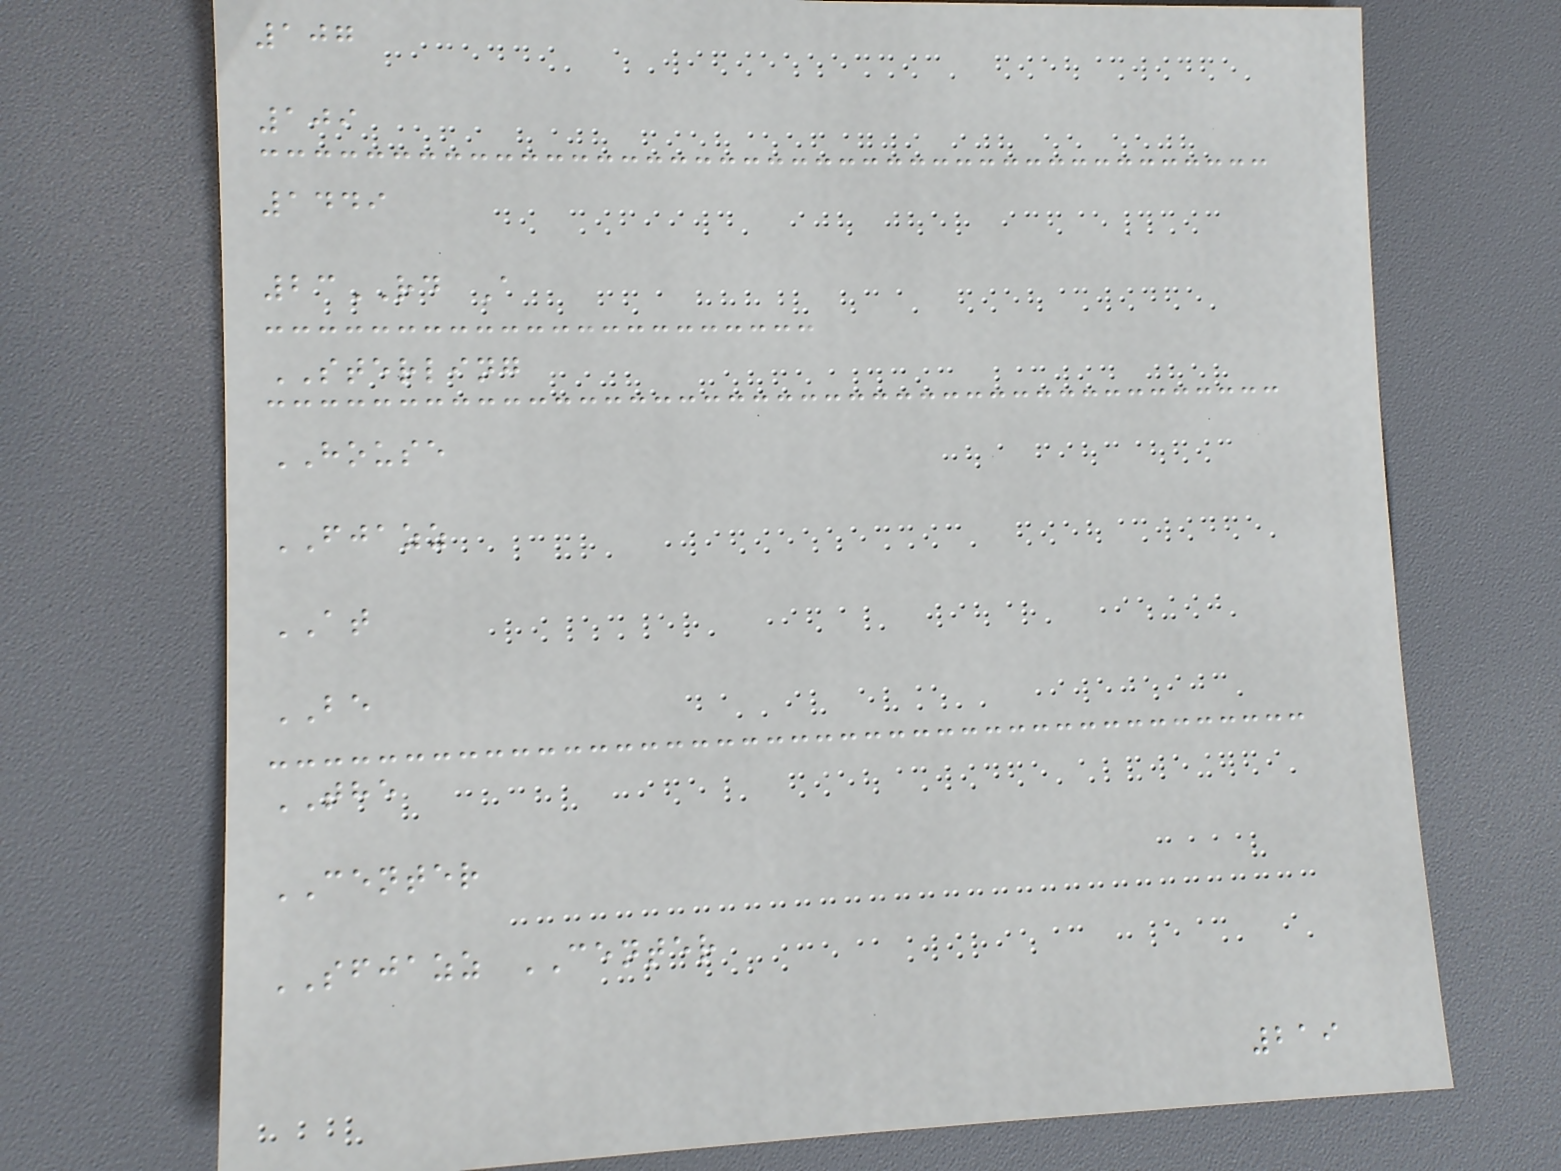107
109
1449
23RD A
STERLING
HOUSE
FJAZZ
AT
BE
THE
CENTER
SFJAZZ CENTER
219
